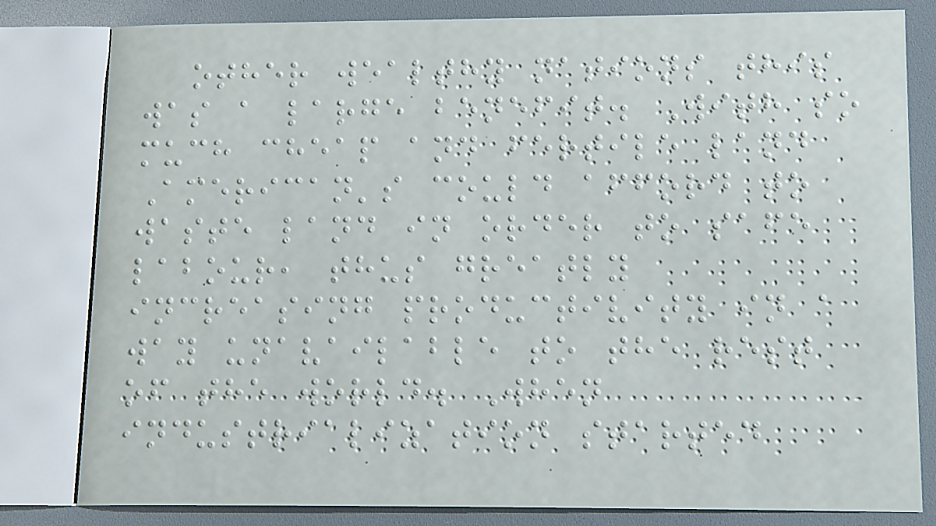other wealthy nations this
was a large benefit. With so
much cheap and fertile land
American's could afford to
waste land in order to safe
labour, thus greatly
increasing productivity in a
way unavailable to the rest
of the world. When
industrialization started
